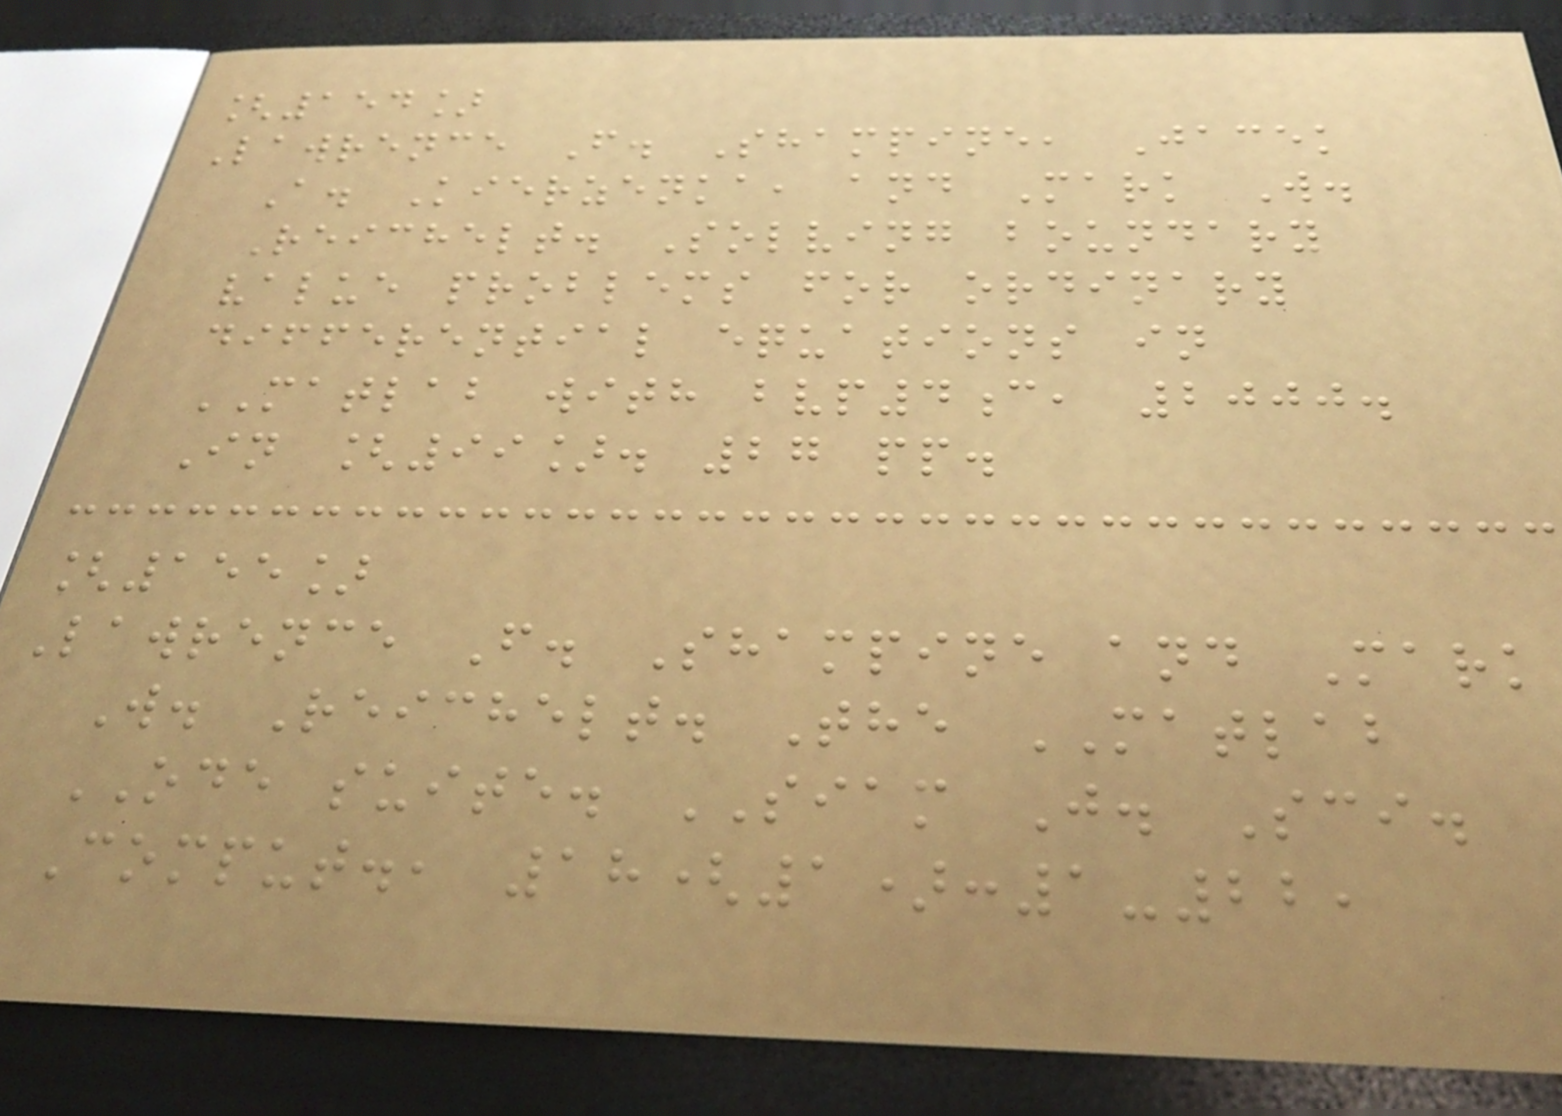[154]
Lawrence F. Shampine, Jacek
A. Kierzenka, and Mark W.
Reichelt. Solving boundary
value problems for ordinary
differential equations in
MATLAB with bvp4c, 2000.
In [99]. 27 pp.
[155]
Lawrence F. Shampine and Mark
W. Reichelt. The MATLAB
ODE suite. SIAM J. Sci.
Comput., 18(1):1-22,
